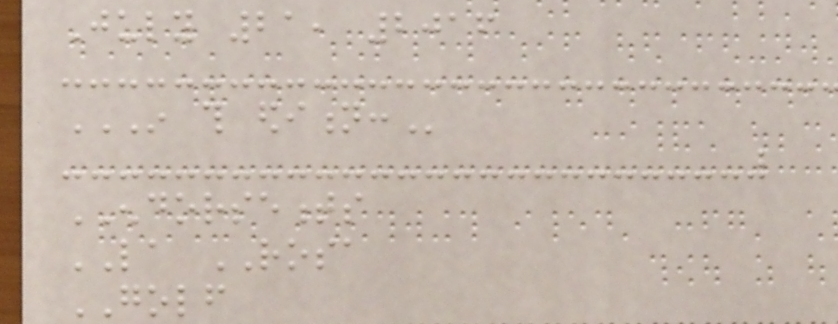July 21, 2016
IN THIS EDITION:
ENDORSEMENTS
LA ROSA
GOLF
